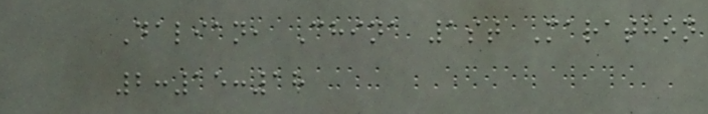Dalian, China 1st Marathon
2:15:18
